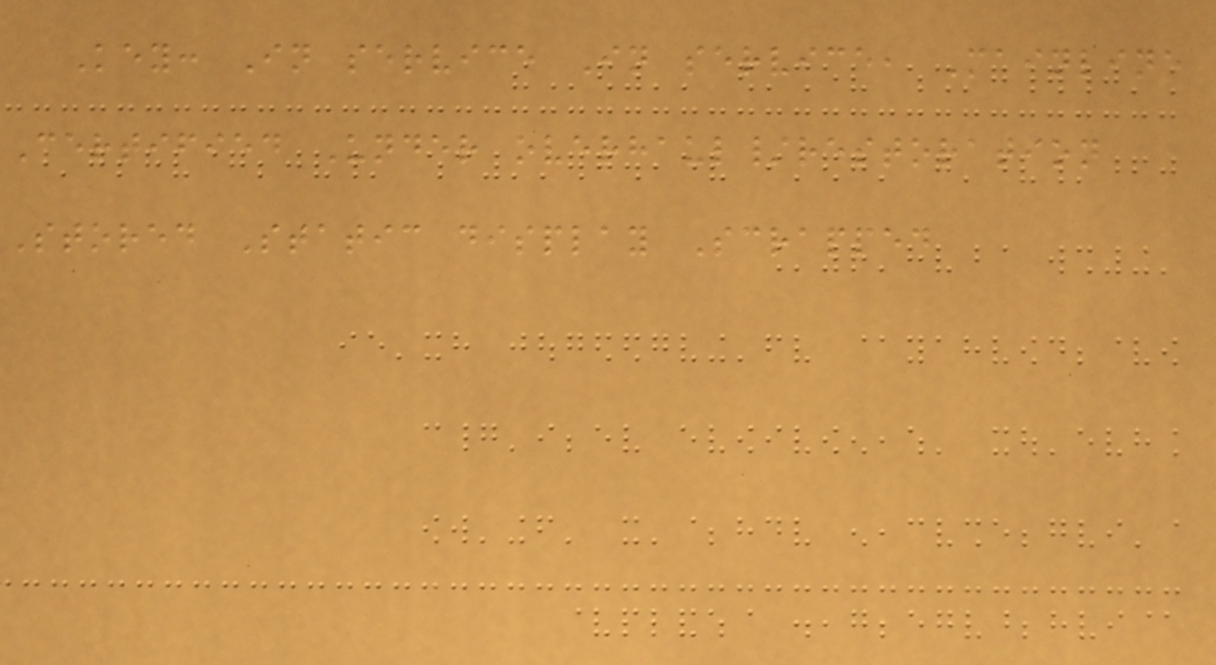Key: In service In service, Mainline
Certified Under overhaul/restoration
Stored Static display Scrapped
